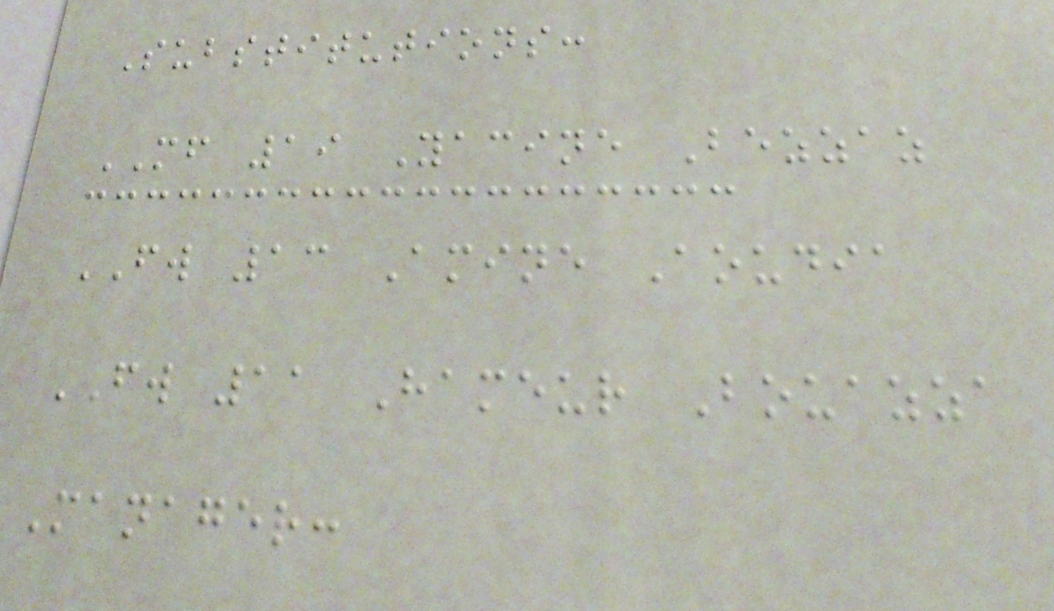Substitutions:
MF 19 Yacine Bezzaz
FW 13 Amine Aoudia
FW 11 Hameur Bouazza
Manager:
